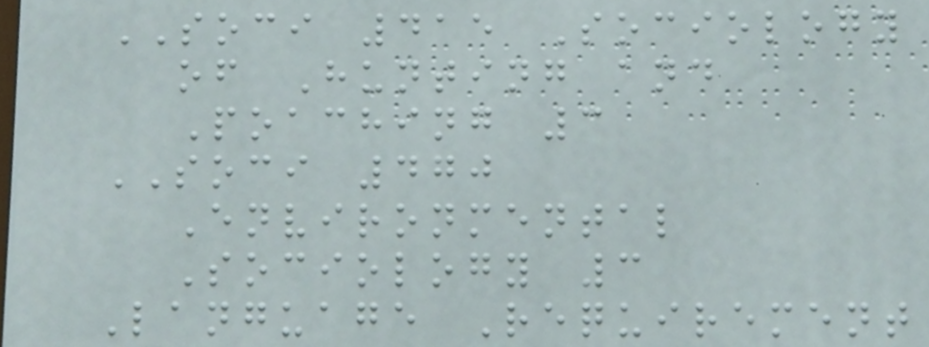SOCI 415 Sociology
of Hunting and
Poaching 3
SOCI 470
Environmental
Sociology 3
Language Requirement
